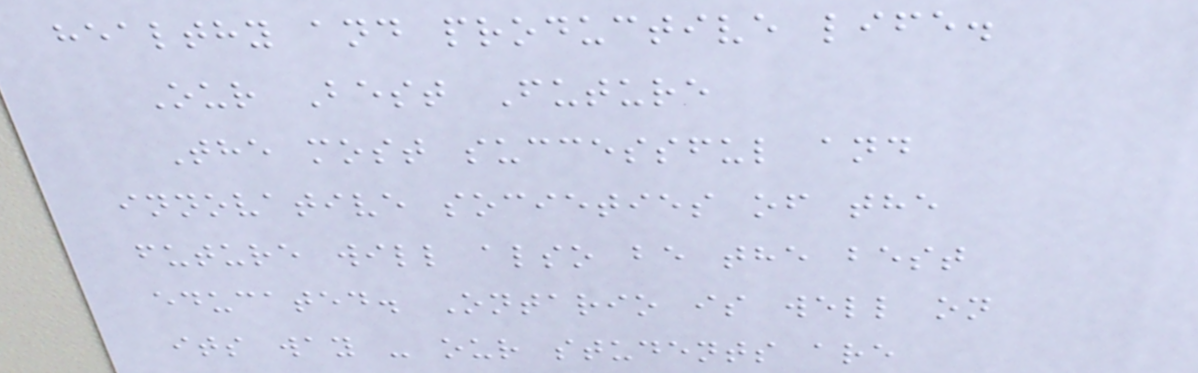healthy and productive life.
Our Best Future
The most successful and
innovative societies of the
future will also be the best
educated. Ontario is well on
its way - our students are
